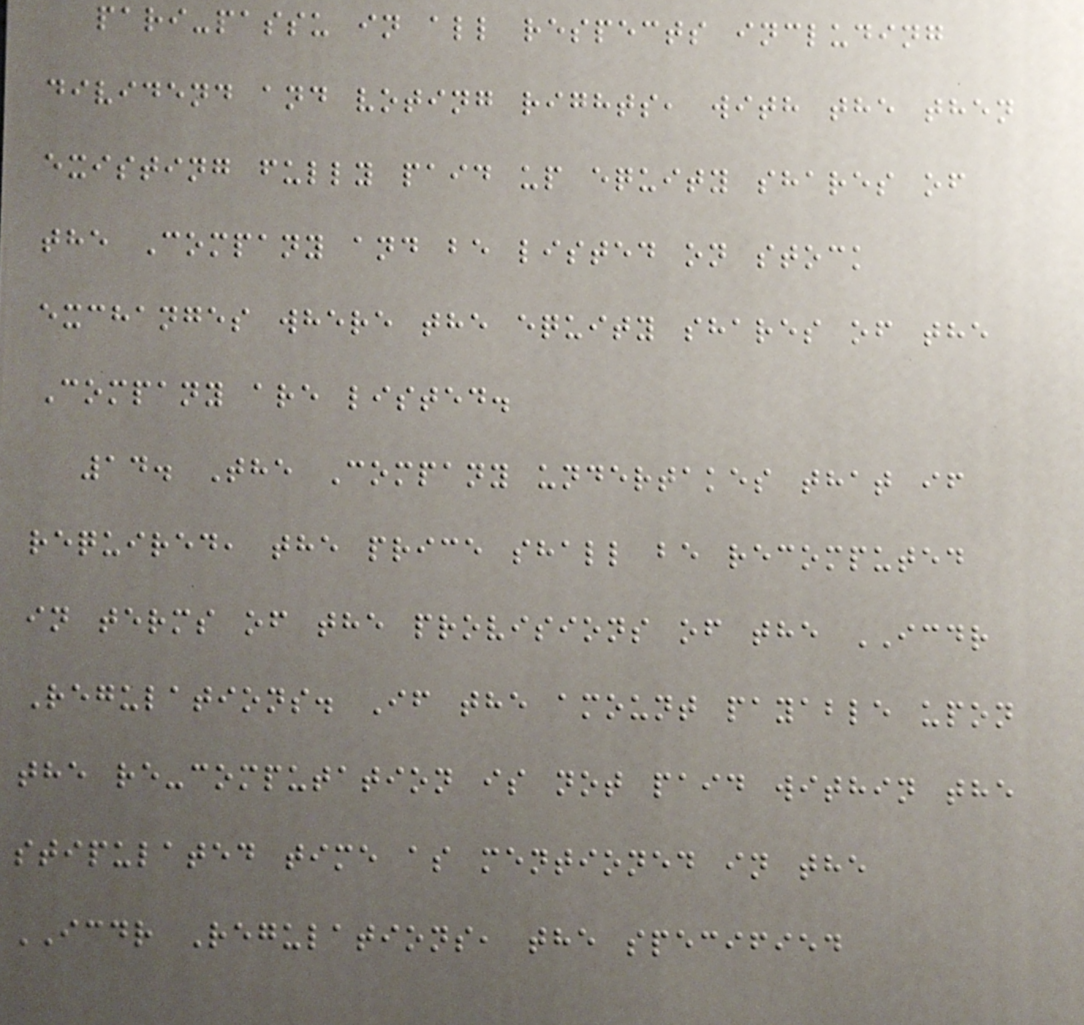pari-passu in all respects including
dividend and voting rights, with the then
existing fully paid up equity shares of
the Company and be listed on stock
exchanges where the equity shares of the
Company are listed.
14. The Company undertakes that if
required, the price shall be recomputed
in terms of the provisions of the ICDR
Regulations. If the amount payable upon
the re-computation is not paid within the
stipulated time as mentioned in the
ICDR Regulations, the specified
